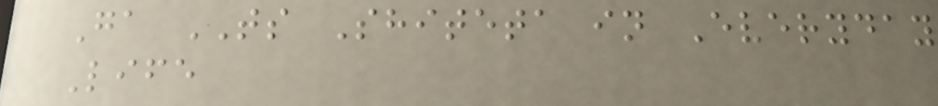Ga TS Shiteta in Everyday
Life
